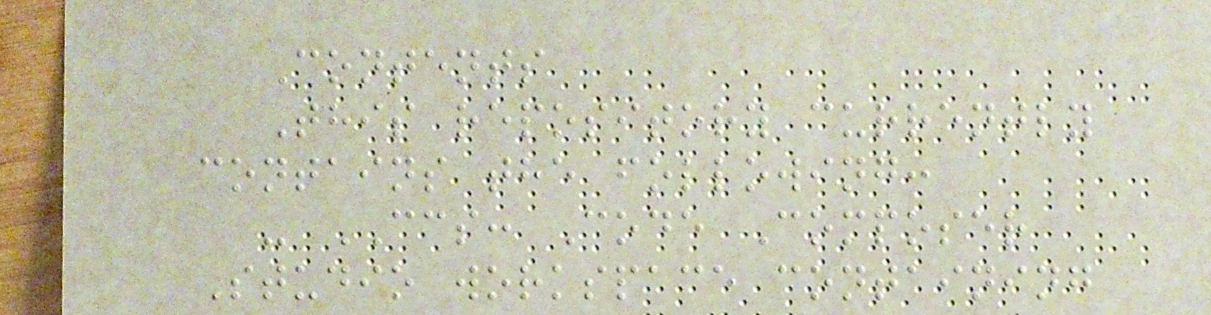Contents
This repository currently
contains the following:
- CCS: Code Composer
Studio workspace containing
